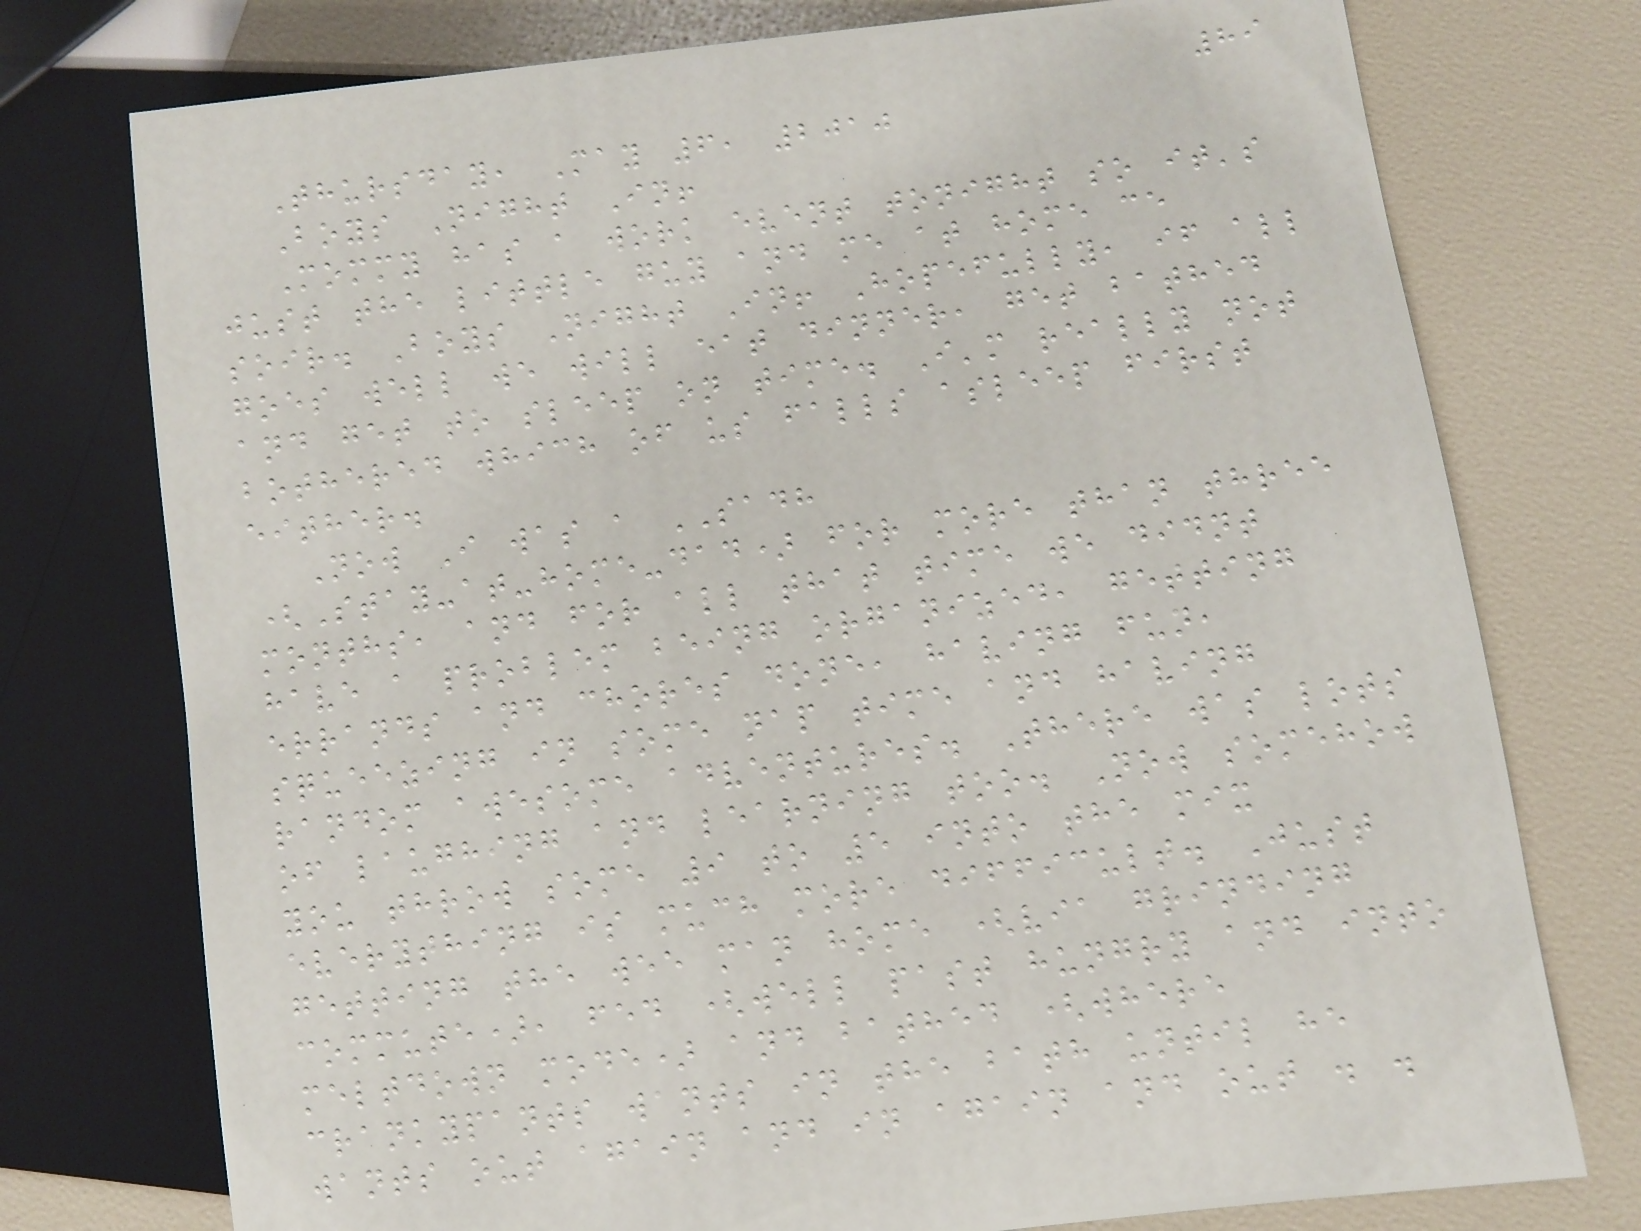89
Thursday, May 6, 2010
Boys Night In!
Mommy has a work event tonight so it's
just the little guy and me at home ce
soir. Boys Night In! Hopefully, if all
goes well we will eat dinner, get bathed
and get to sleep on time. I'm really not
bothered which of us falls asleep first
either.
Now I was a SADH
(Stay-at-home-dad) for more than three
months, and for all that time we didnt
have a problem being organized, getting
errands and chores done, having fun,
squeezing in some nap time and having
random awesome adventures. There was lots
of laughing and learning too. Now somehow
you throw some 9 to 5 into the mix
everything is much more difficult. Just
getting the wee man home (via grinding
commute), fed (well past hungry and into
meltdown mode) and bathed (where
crankypants wants in the bath until he
wants out again and in again and out . .
